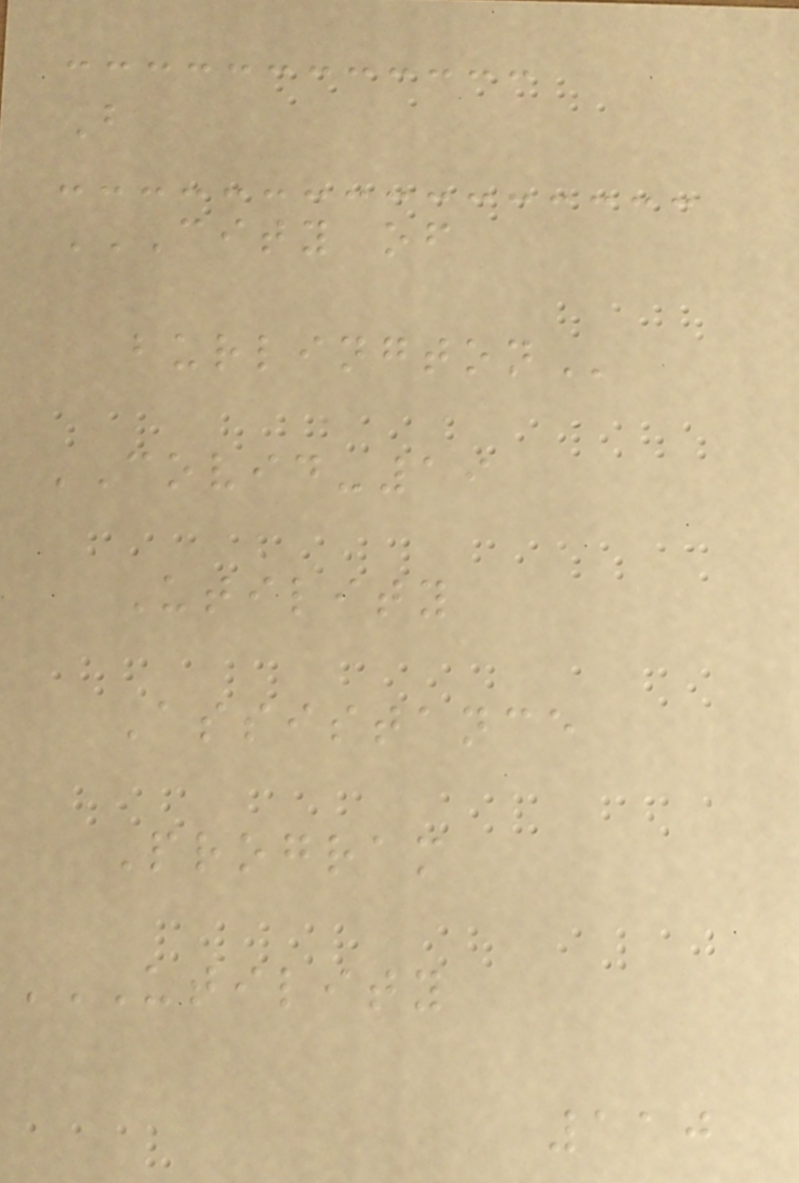B
CITY OF
BURLINGTON
COVID-19
Utility
Assistance
Program
UTILITY
110
